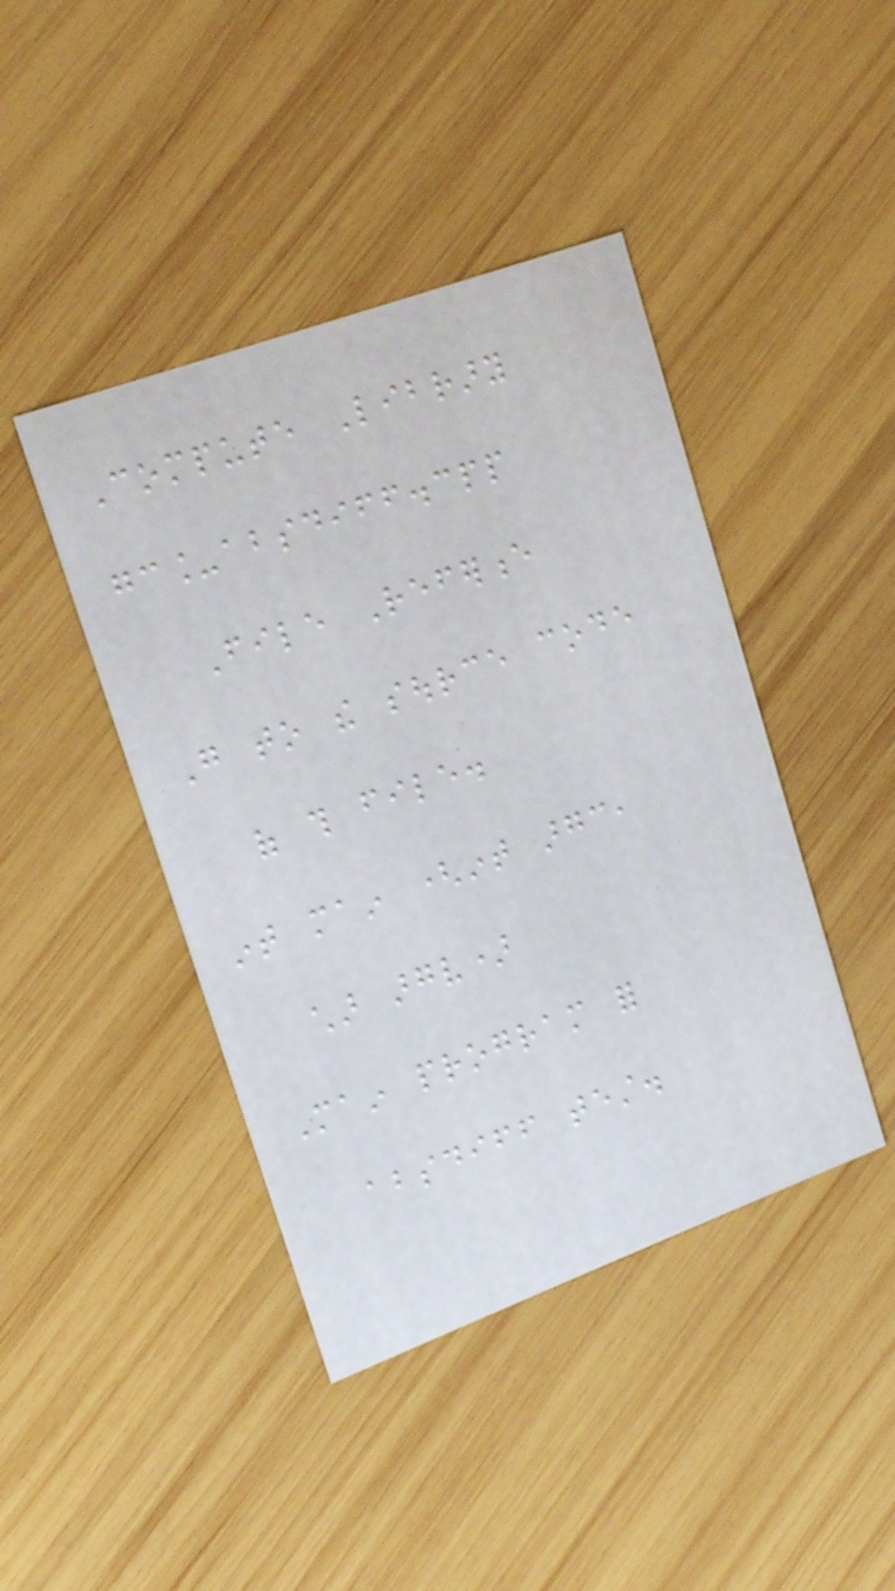Compute Library
gc_absdiff.cpp
File Reference
Go to the source code
of this file.
int main (int argc,
char argv)
Main program for
absdiff test.
